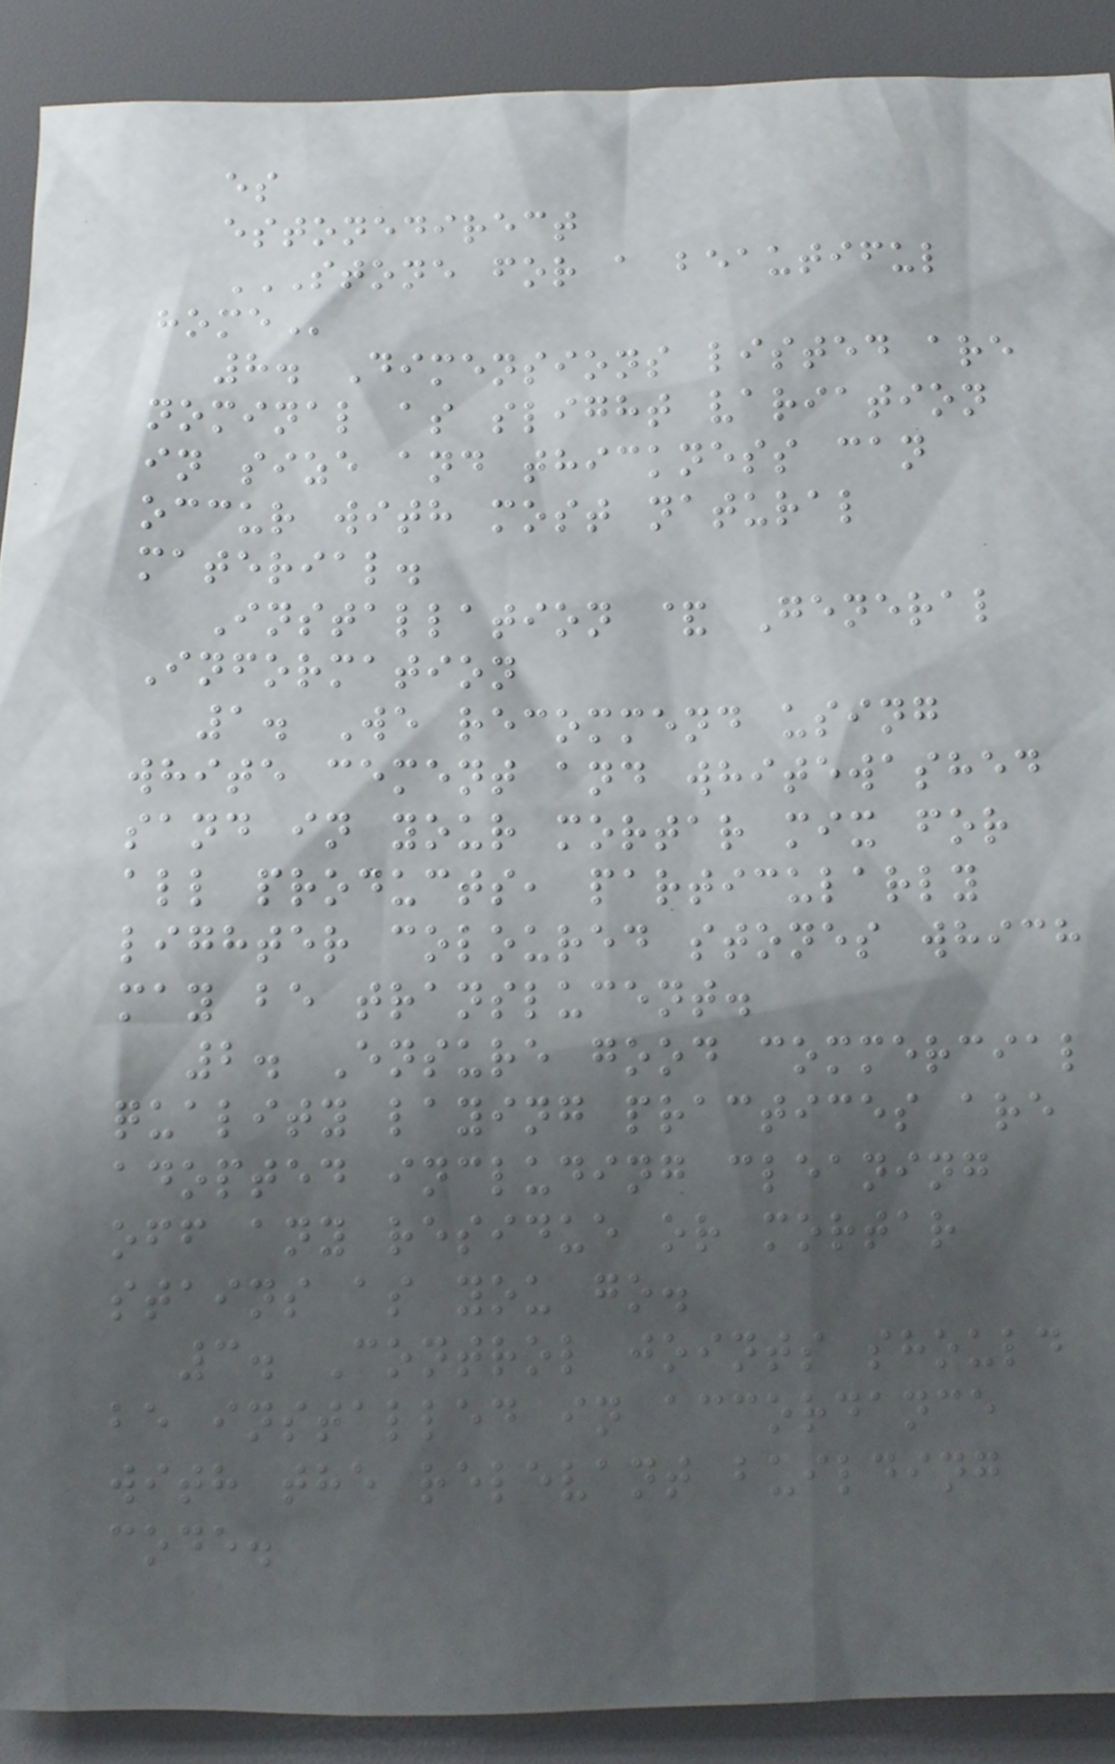es
estonedirect
STONE FOR A BEAUTIFUL
HOME
8. Dimensions listed are
nominal as slight variation
in size and thickness can
occur with most natural
material.
Installation & General
Information
1. We recommend using
white cement and whitewashed
sand in your mortar mix for
all products, particularly
lighter coloured stones which
may be translucent.
2. Ensure good commercial
quality laying practices are
adopted including cleaning
off any residue or mortar
stains as you go.
3. Control joints should
be installed in accordance
with the relevant building
code.
